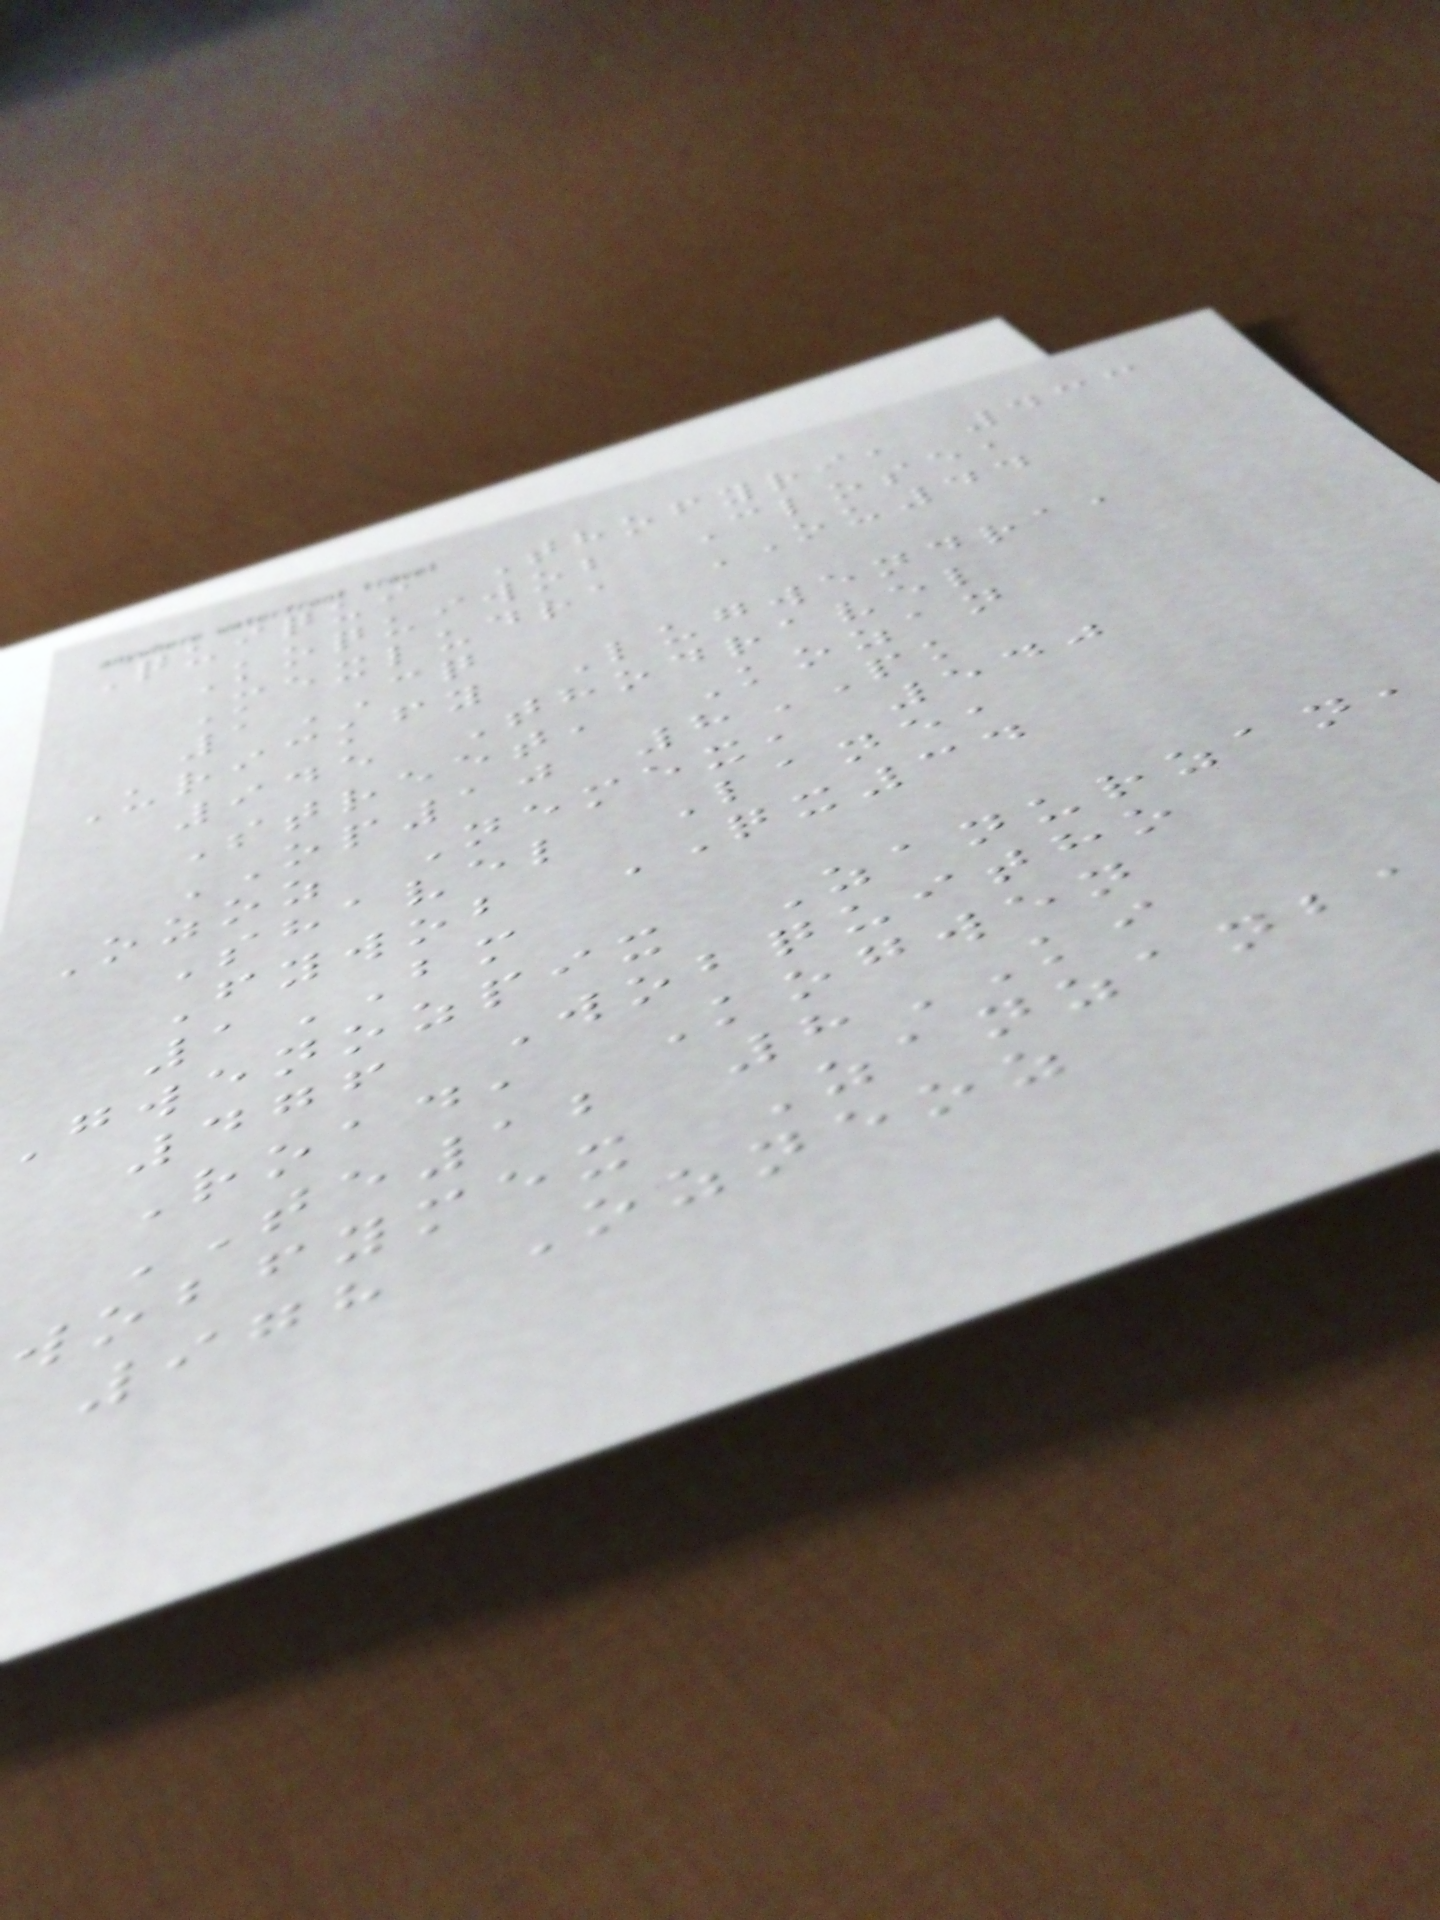Quiqui Thofyri, 433
Koquiwob Close,
Mexludra OU44
1CQ
Urickfy Lugwendra,
945 Thodravel
Street, Kozan
OP10 8PK
Ozoz Nemex, 540
Shavel Lane,
Fywob QX34
1BM
gwenozpix Zanurzan,
476 Wobquitho
Road, Kogwen
TE12 8KI
wobfymex Zanzanb
978 Ozneoz
